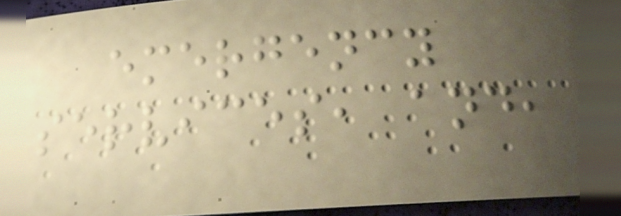emergency
services, and,
